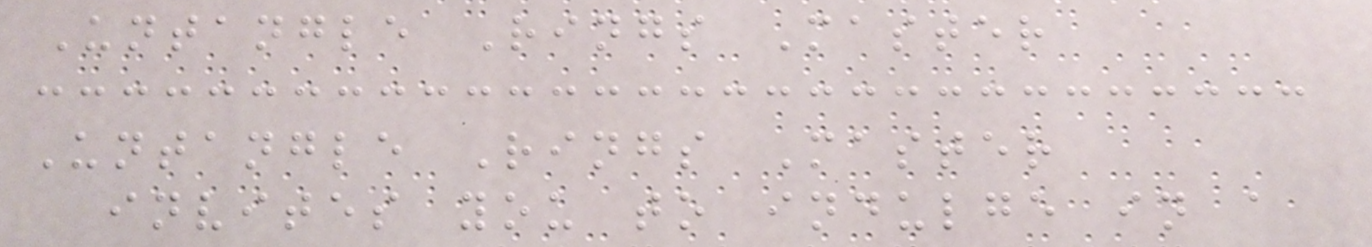Untangle Rings Master
Untangle Rings Master
invites you to indulge in a
